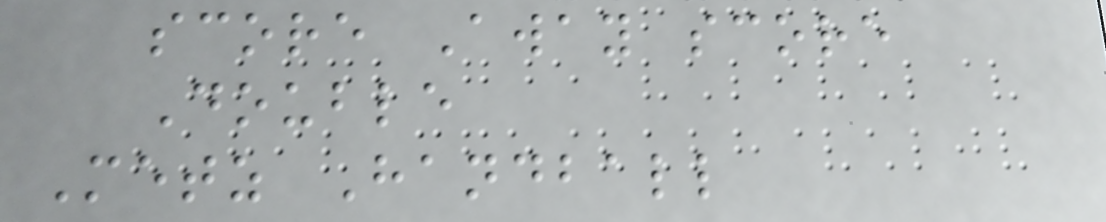score Away score
Double
Metz Handball
